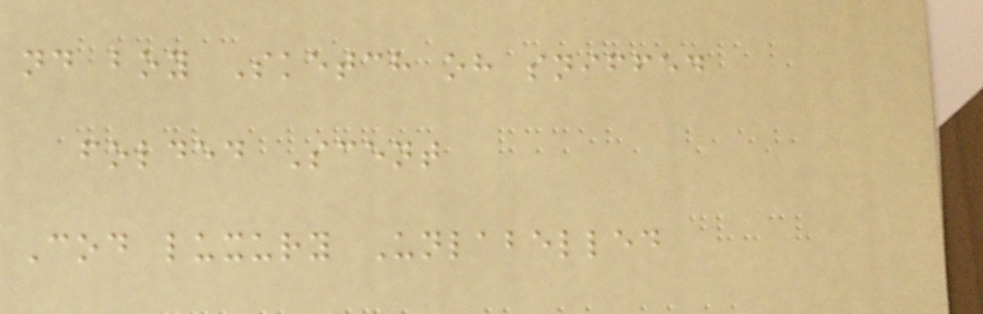nd boy Sketch oh sniffed
folded Scent
Cod luxury Unlabelled
